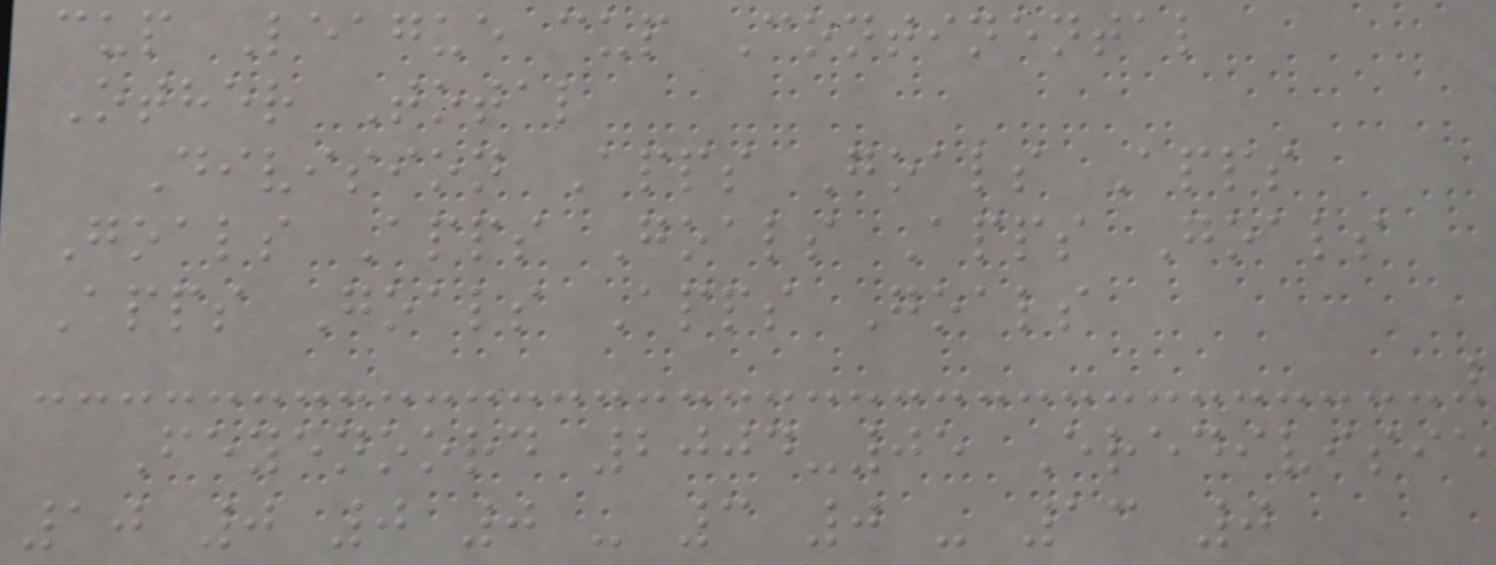cup League cup Continental
Other Total
Division Apps Goals Apps
Goals Apps Goals Apps Goals
Apps Goals Apps Goals
Feyenoord 2004-05 Eredivisie
10 0 0 0 - 3 0 - 13 0
